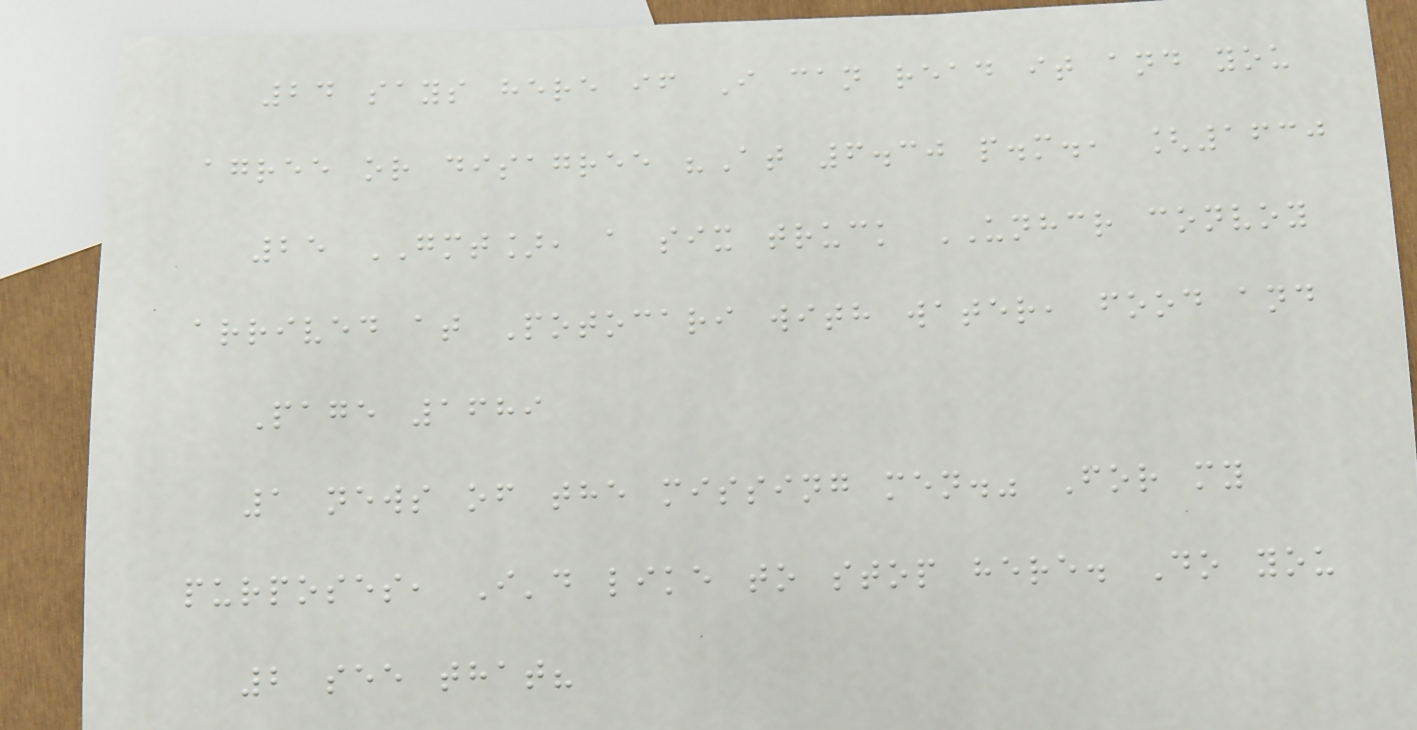24 says here if I can read it and you
agree or disagree "At 6.30 p.m., [1630
25 GMT], a six truck UNHCR convoy
arrived at Potocari with water, food and
Page 1689
1 news of the missing men." For my
purposes, I'd like to stop here. Do you
2 see that?
